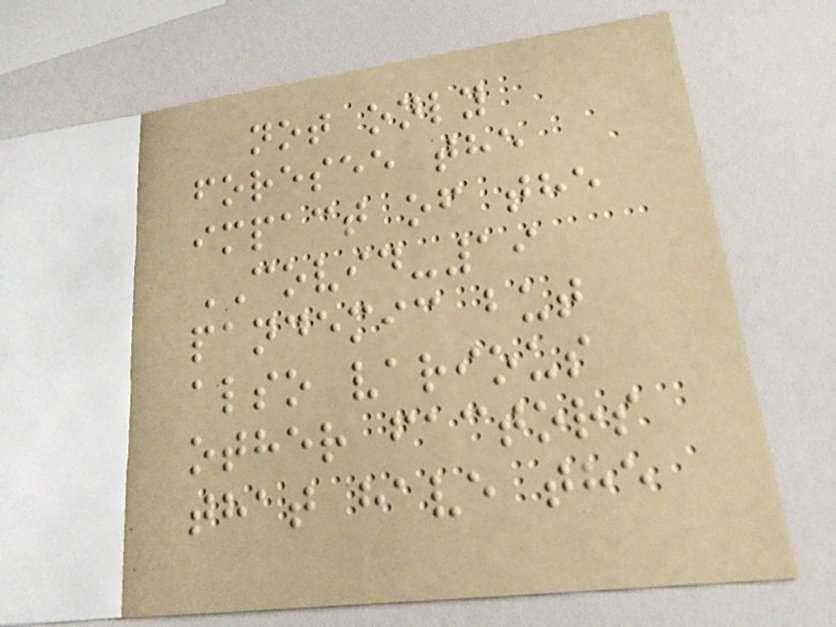not only
foresee the
impact of the
COVID-19
pandemic but
also various
other factors
that have the
